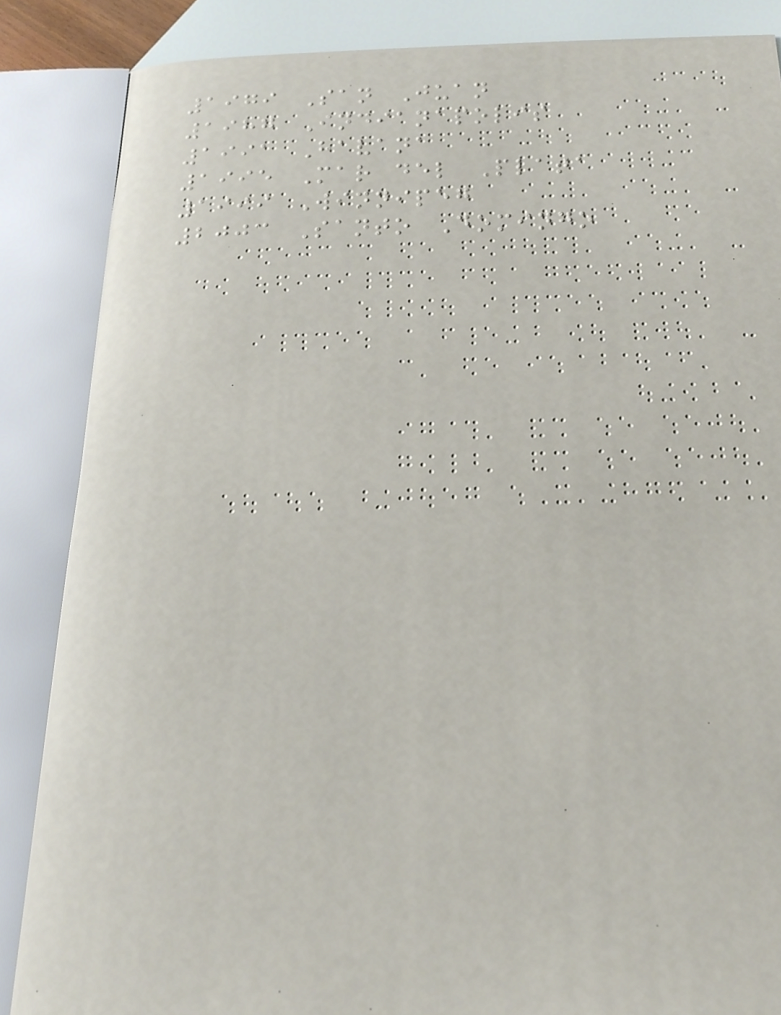1979 San Juan
1987 Indianapolis
1991 Havana
1995 Mar del Plata
1999 Winnipeg
2003 Santo Domingo
